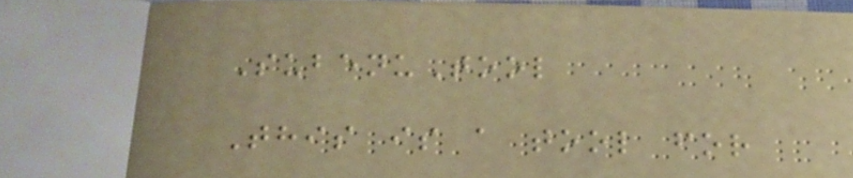SubenuTool
This is a tool for
